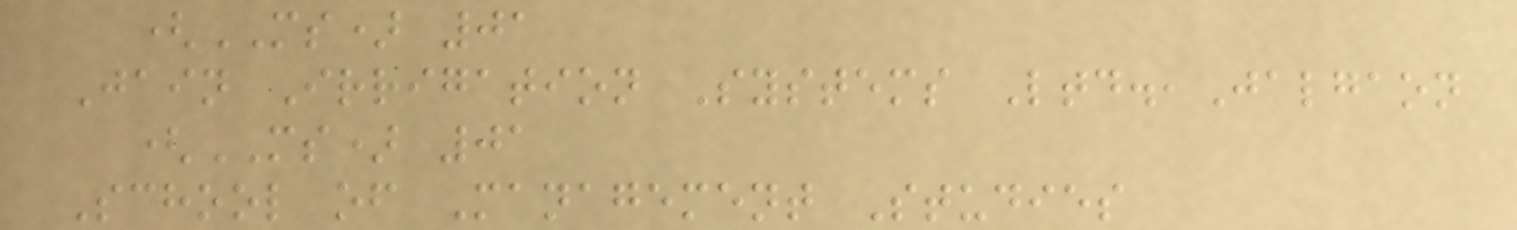(MS) 01
Jain Irrigation Systems Ltd.,Jalgaon
(MS) 01
School of Management Studies
